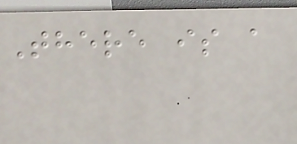There is a
